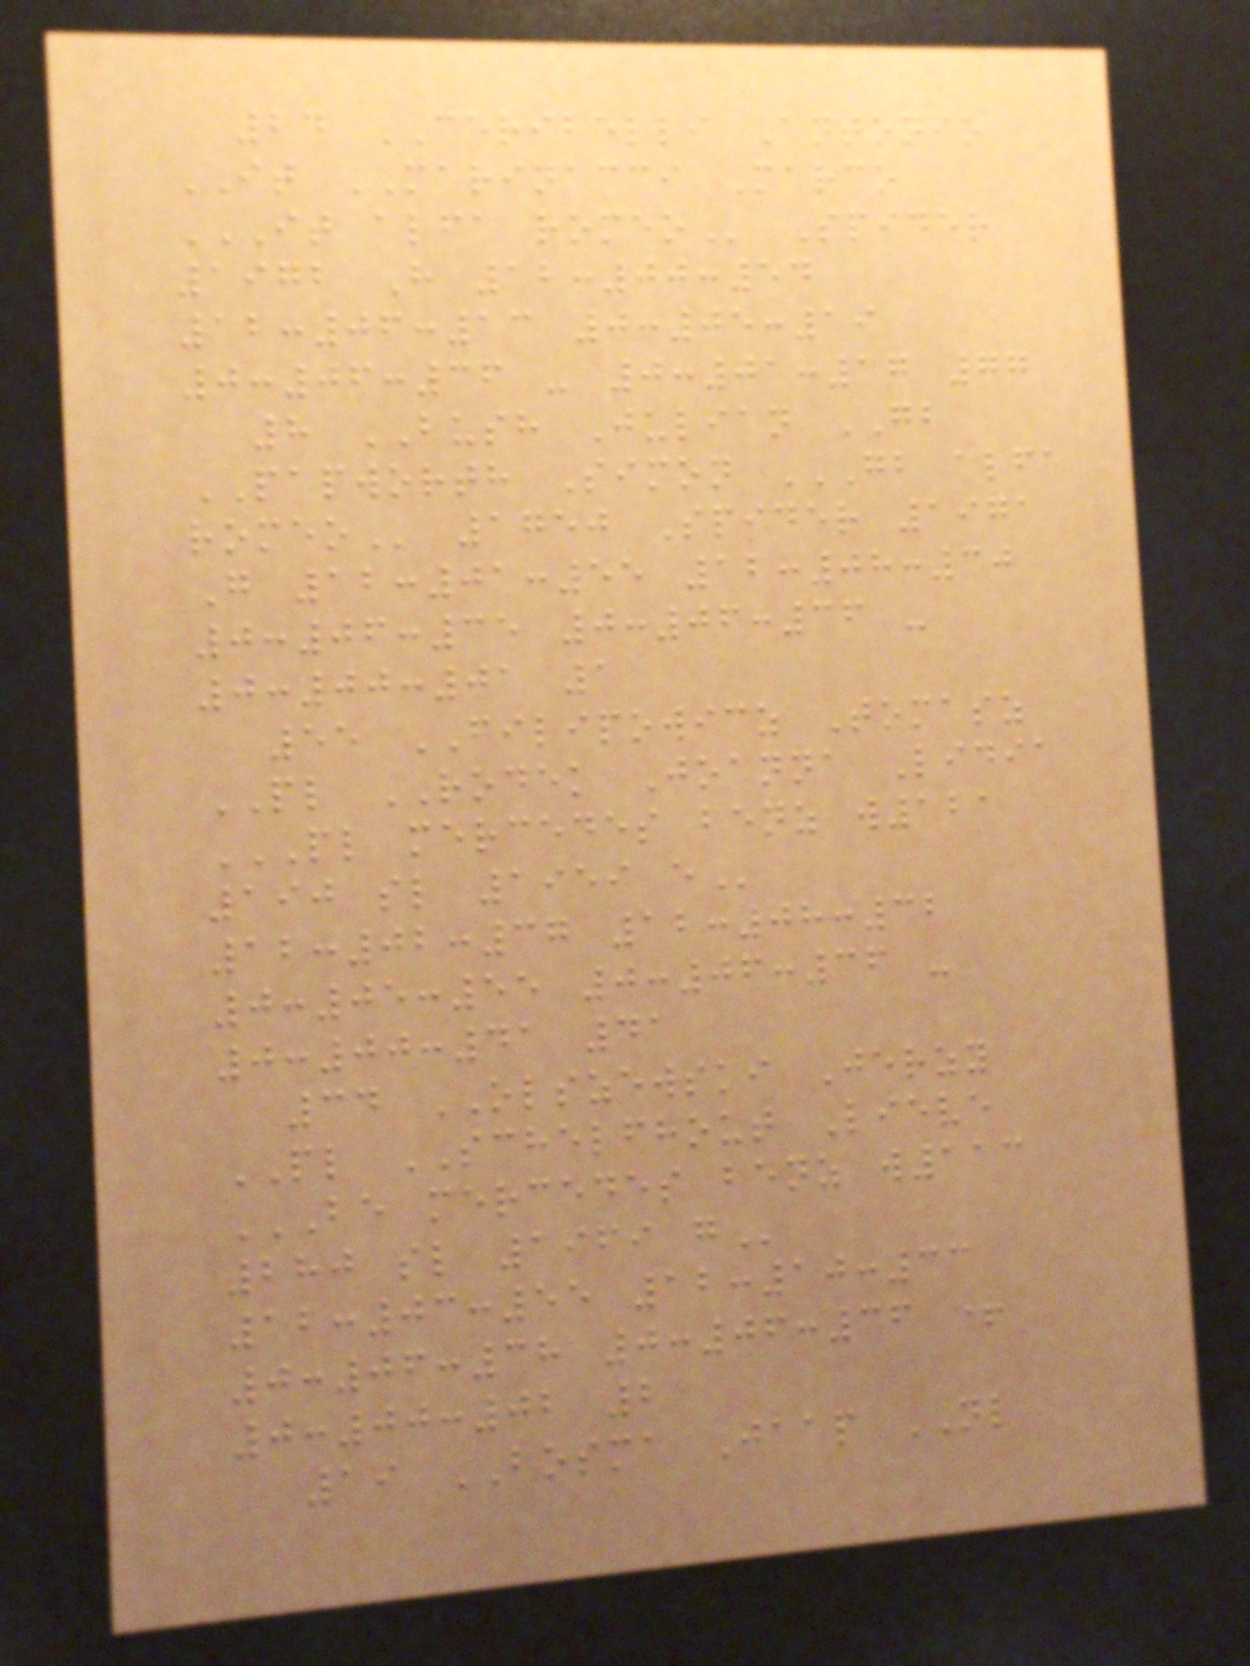24 CERIBELLI Antonio
IT MARINACCI Marco
IT ALFA ROMEO Spider
1972 H 12:00:54
12:06:13 0:05:19
0:06:36 - 0:01:17 77
8 BUSH Julian GB
PAPWORTH Simon GB ALFA
ROMEO 1750 Spider 1971
G 12:01:55 12:08:30
0:06:35 0:06:36 -
0:00:01 1
55 FILIPOWICZ Tomasz
PL RODEK Joanna Lidia
PL MERCEDES BENZ W121
190 SL 1959 E
12:02:37 12:08:32
0:05:55 0:06:36 -
0:00:41 41
34 OLSZEWSKI Jerzy
PL SCHELFHOUT Lieve
BE MERCEDES BENZ W113
280 SL 1969 G
12:03:55 12:10:33
0:06:38 0:06:36 +
0:00:02 2
19 BOSMA Jaap NL
